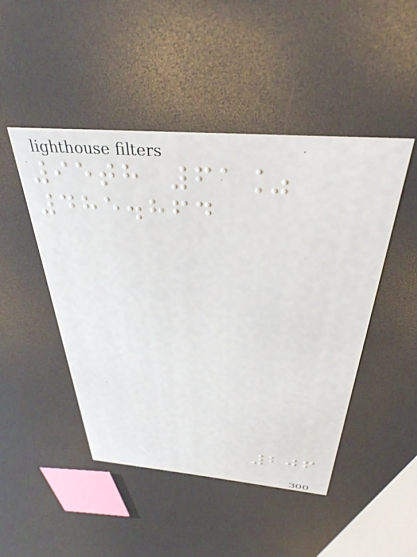95th 61%
485.864
206
